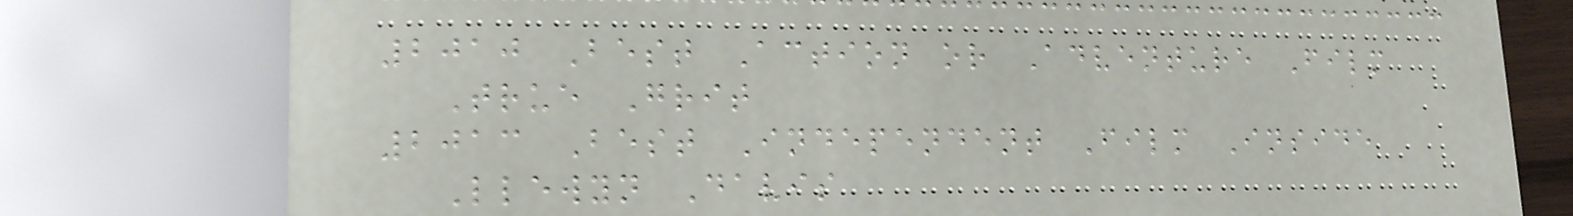2010 Best Action or Adventure Film
True Grit
2013 Best Independent Film Inside
Llewyn Davis
